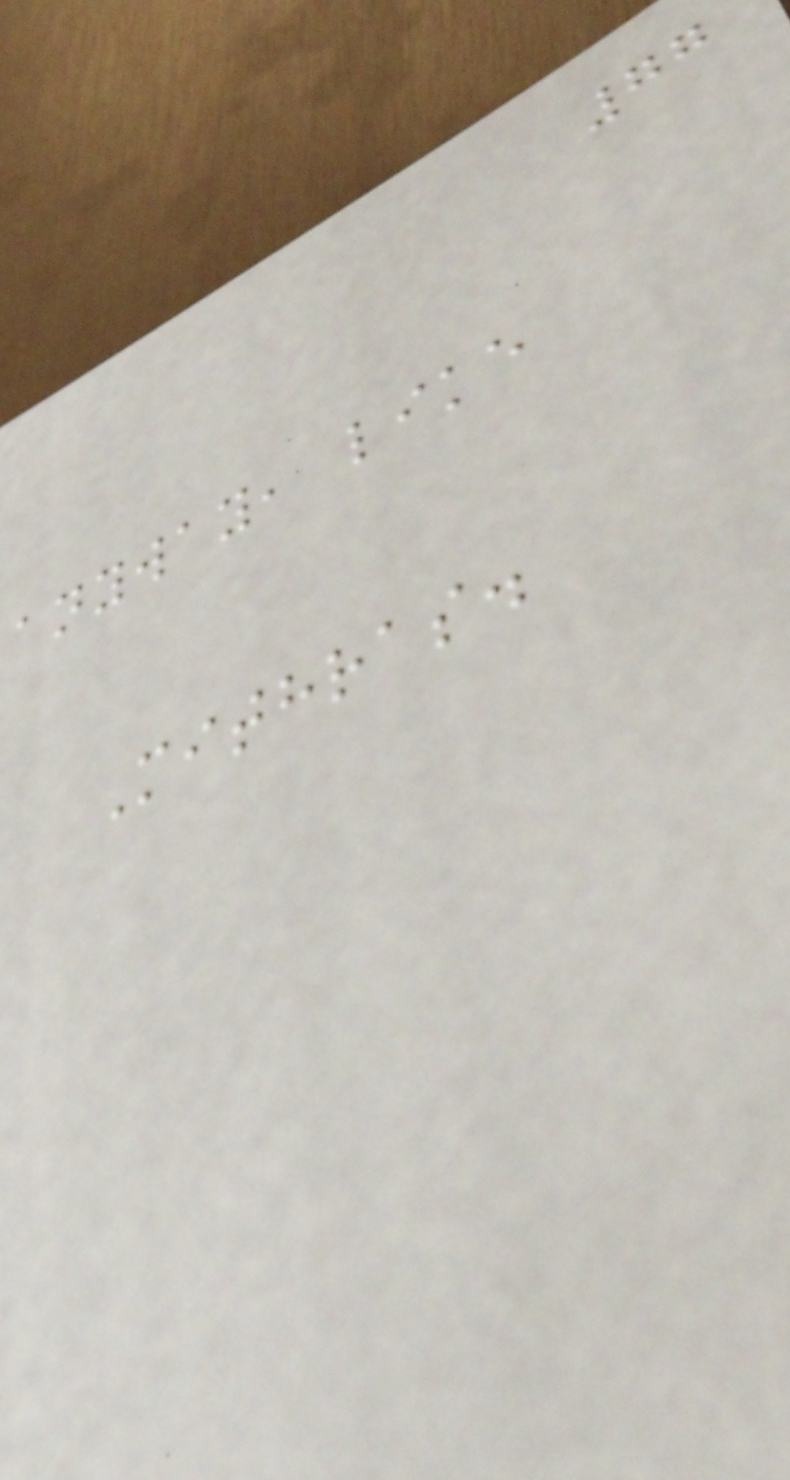77
anyway, like
Mithras.
